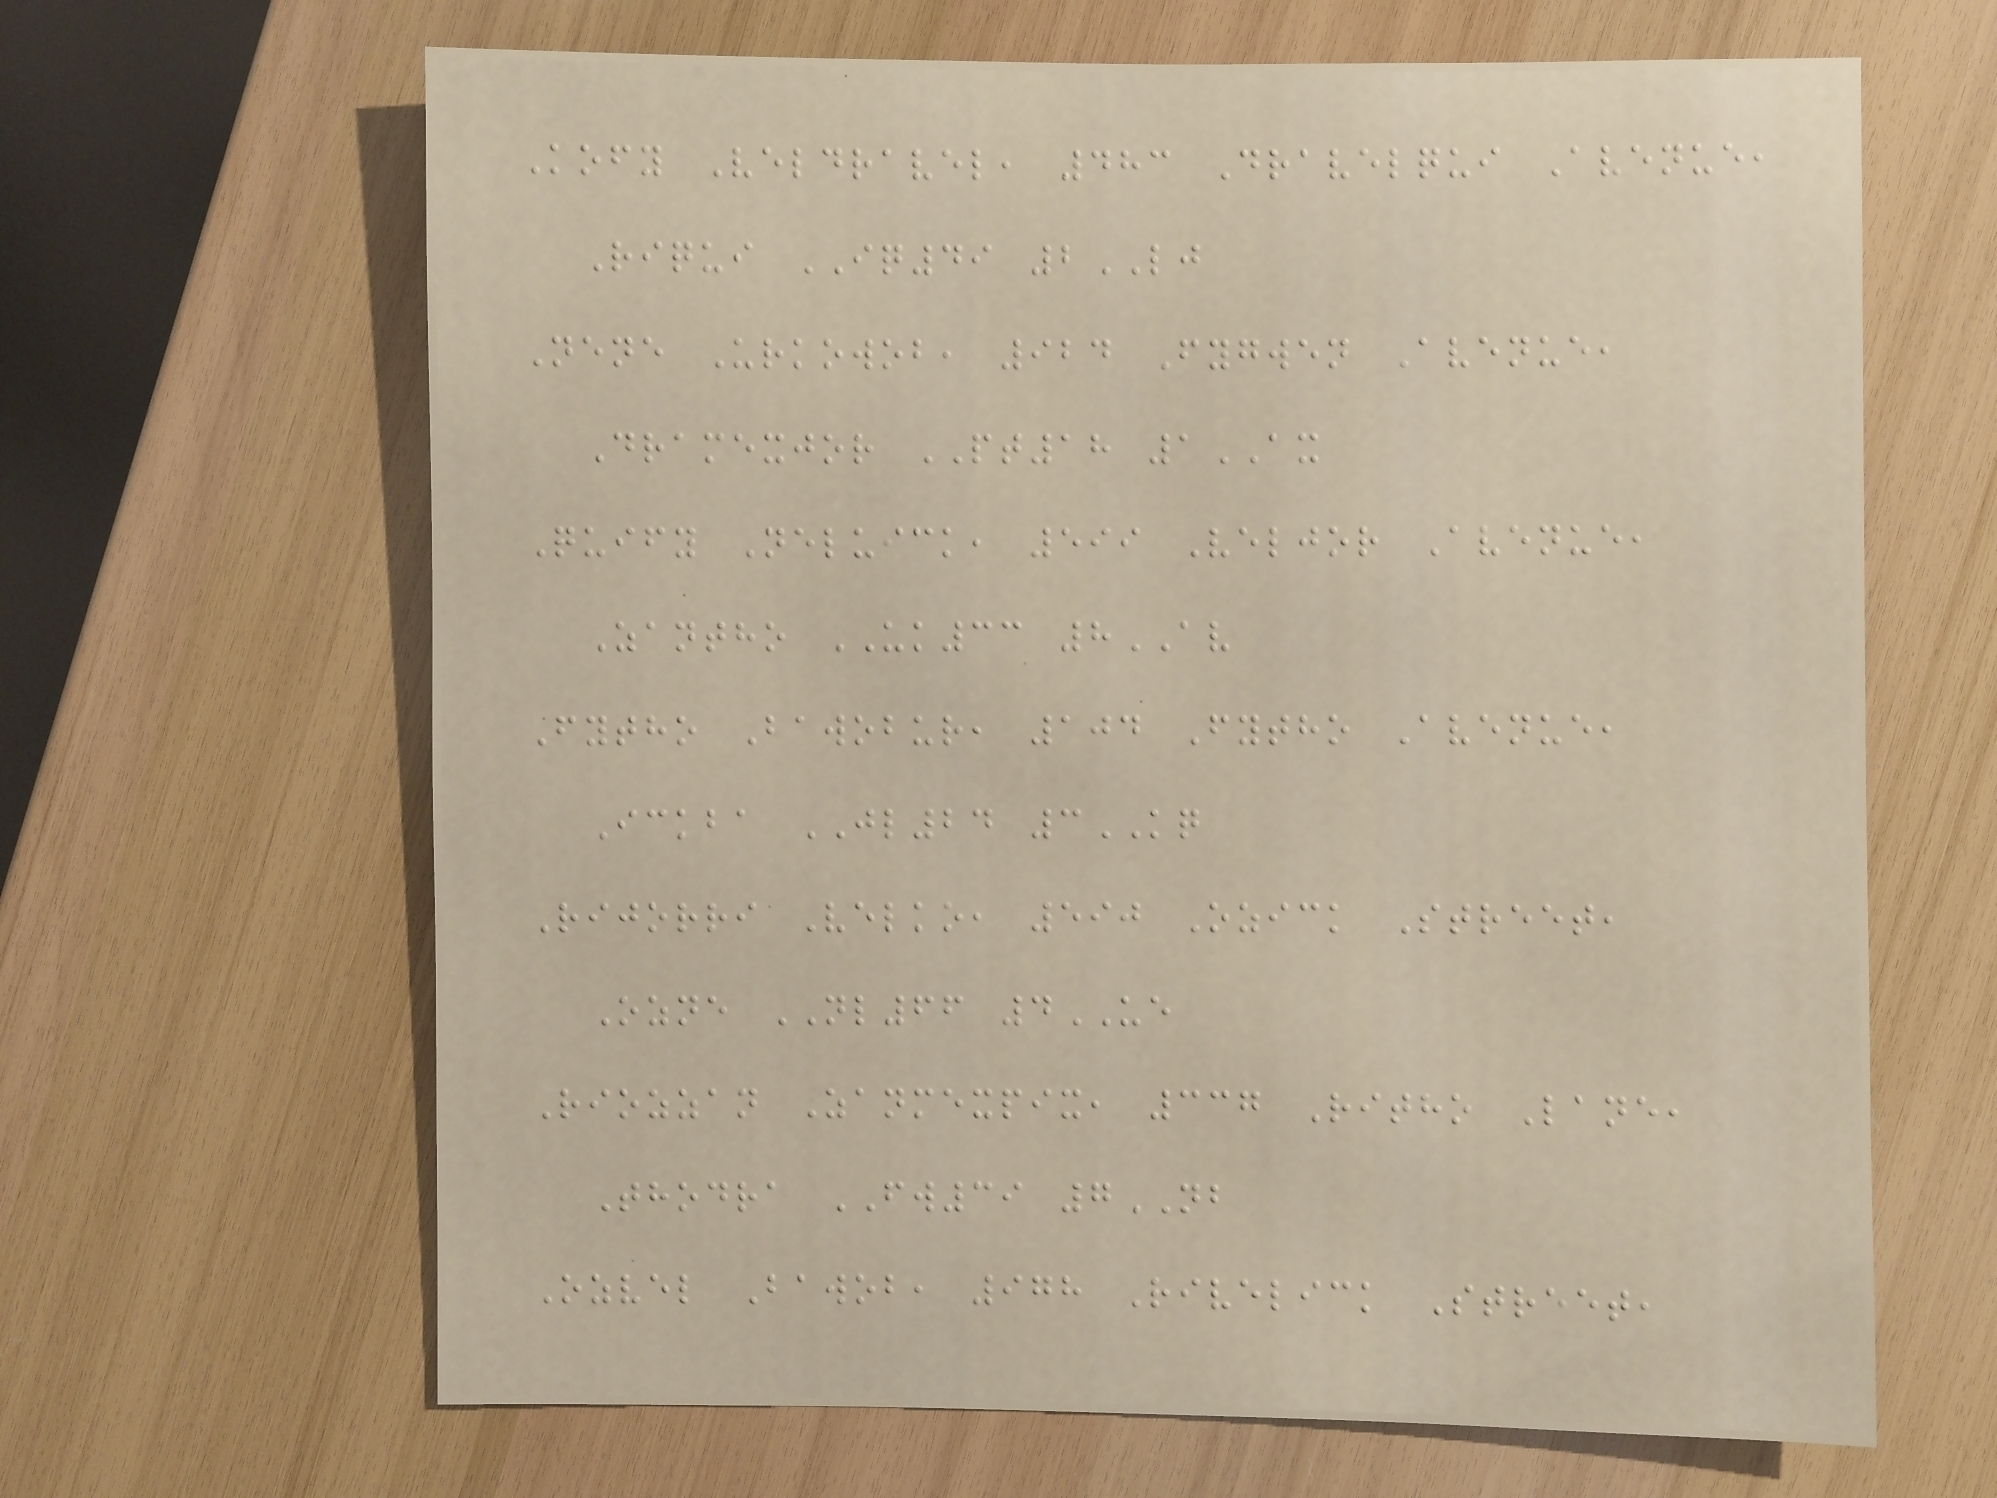Kofy Veldravel, 483 Dravelqui Avenue,
Riqui IQ49 2LJ
Nene Urkowob, 924 Fygwen Avenue,
Dramexjor PT18 1AX
Quify Neluick, 599 Veljor Avenue,
Zantho UK33 8AV
Fytho Bawobur, 104 Fytho Avenue,
Ickba JL24 3KQ
Rijorri Velko, 590 Ozick Street,
Ozne NL66 4UE
Riozzan Zanmexpix, 337 Ritho Lane,
Thodra FW39 7NB
Ozvel Bawob, 978 Rivelick Street,
